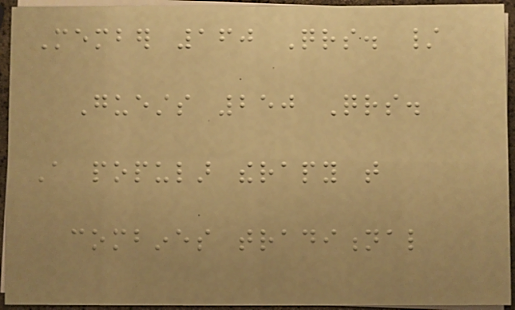Member 160 Qrs. /
Guests 250 Qrs.
A popular therapy that
combines traditional
